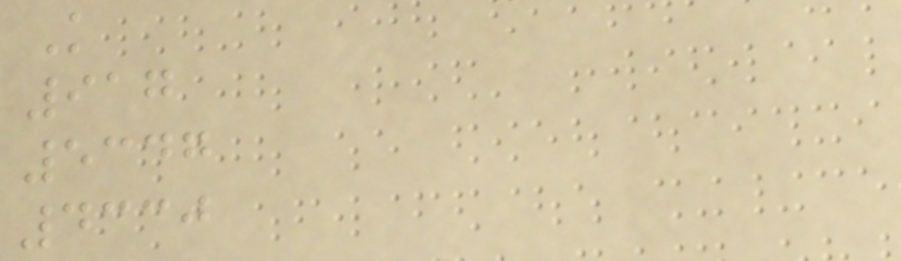K
917
5347
4330
